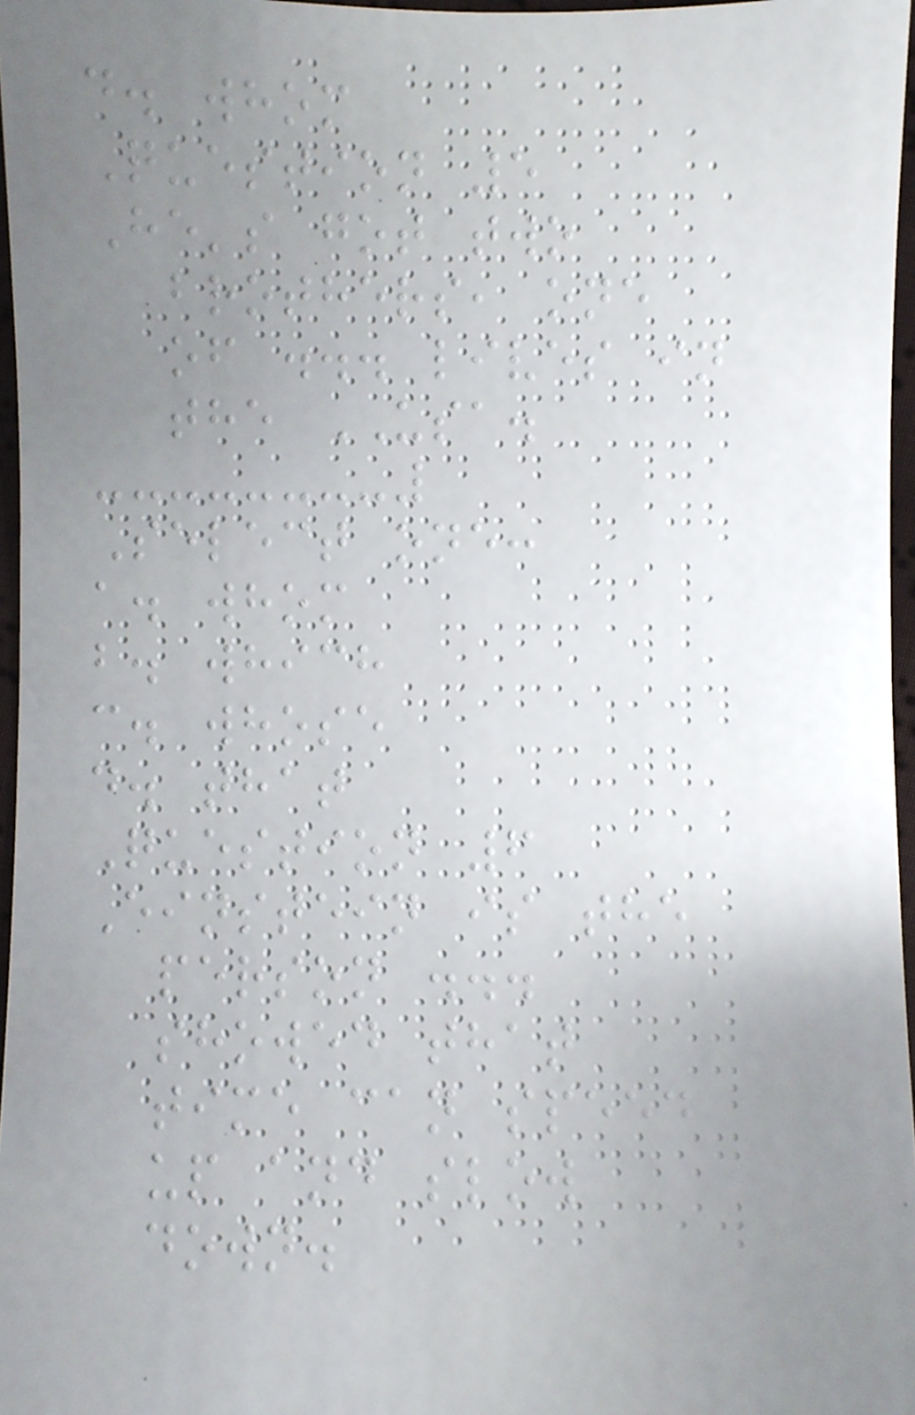d. whom
Question 5
He's got two
brothers, one
of ... lives in
the USA.
Select one:
a. whom
b. which
c. whose
d. that
Question 6
Einstein is the
person ...
showed that
time can speed
up and slow
down.
